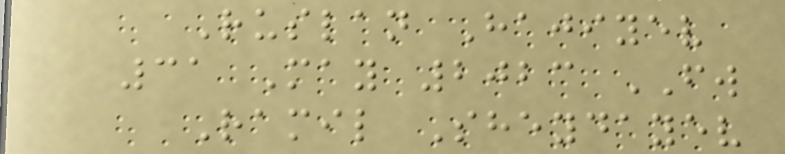Ruslan Hajiyev
31 May 2023 FW
Ramil Sheydayev
